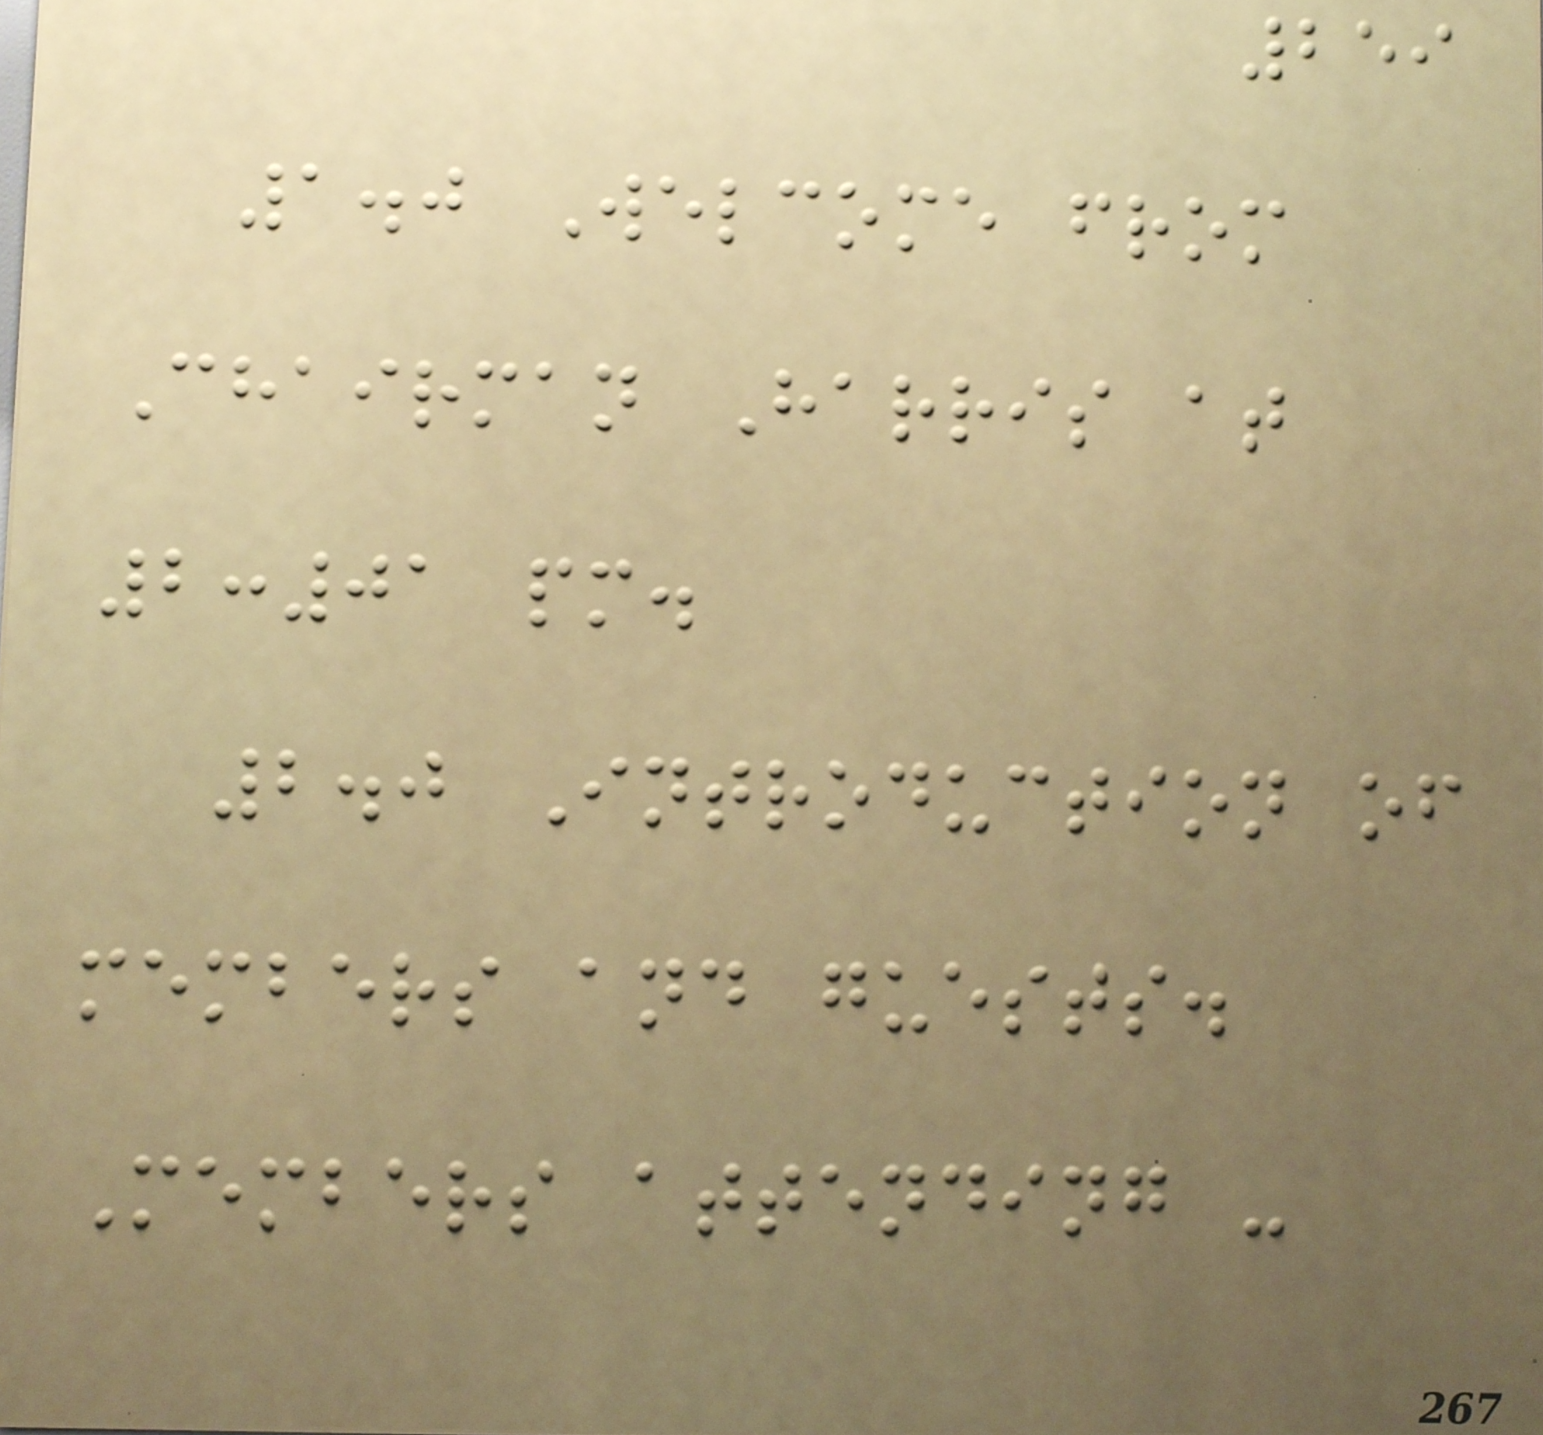259
1.0 Welcome from
Chairman Harris at
2:01 pm.
2.0 Introduction of
members and guests.
Members attending -
